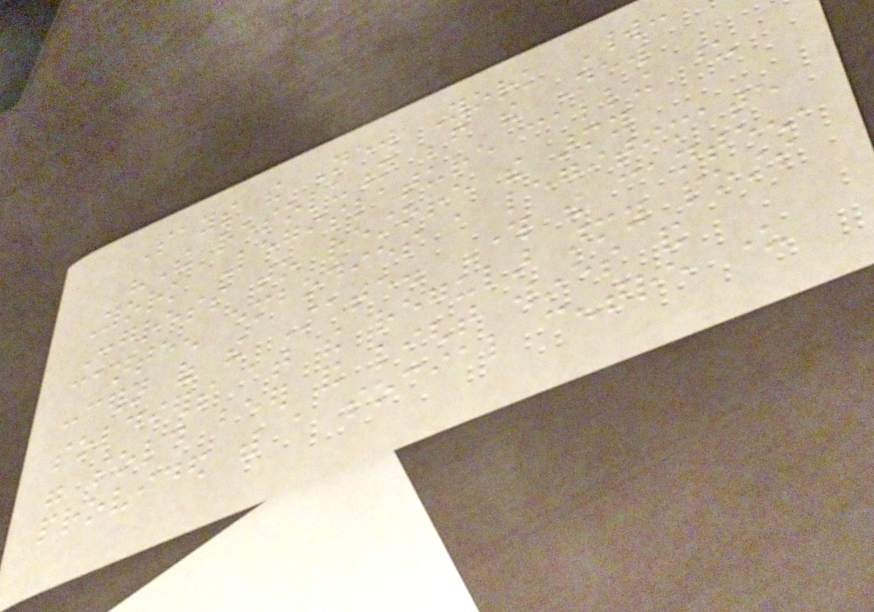Says the New York World:
"The resolution before the New
York Legislature calling upon
Congress to restore the army
canteen embodies a legitimate
concern of the State. Through the canteen,
soldiers at the regular army posts
were sold beer and light wines and
provided with a social centre under
